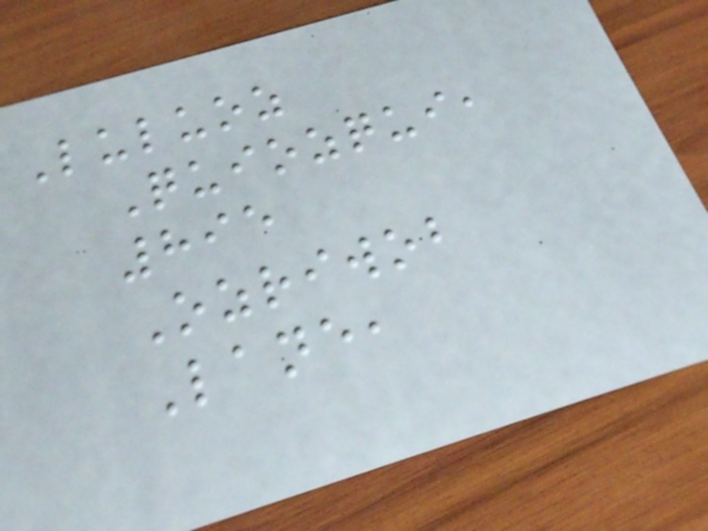Luluoz
Quiozqui,
895
Ozriwob
Lane,
